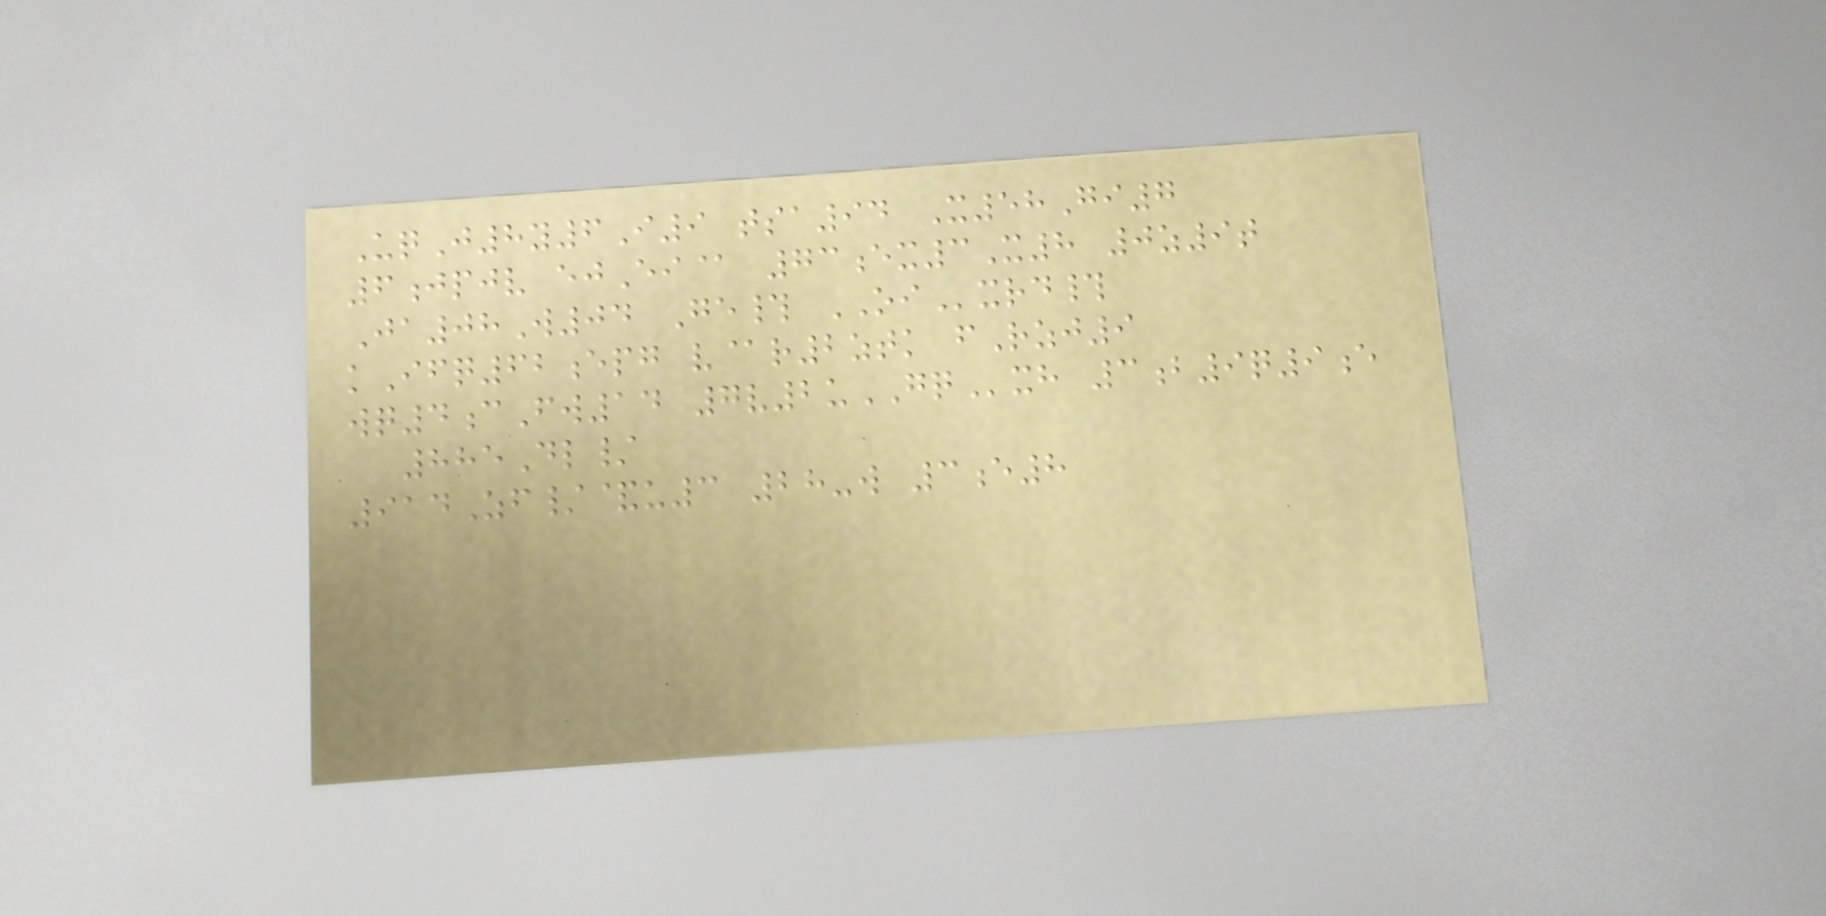UqJ8y6I9 tsa94 X58Gi7
6jpjv ejEi@ 73ex3X8 0z9t
Ja08W04 Ge# OIxrd#
kIfq62epg v@r2ztk fRzj9
wq4cFw14 7v2uGQxh 3b9q9e
885Dl/
914Zf/&u3 28-w 3e8
